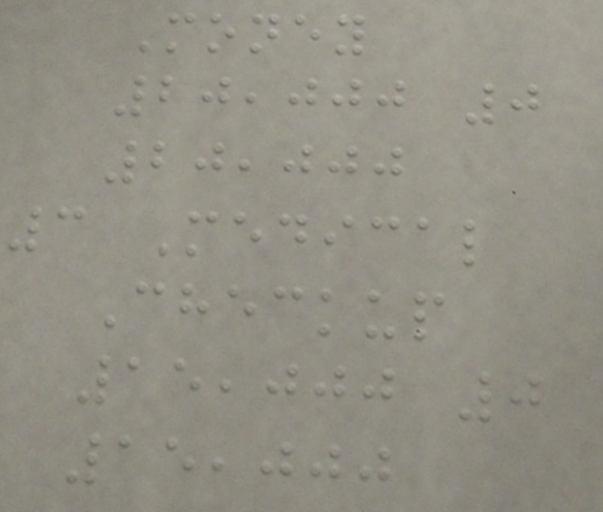Money
20,000 0
20,000
3 Medical
Checkup
15,000 0
15,000
